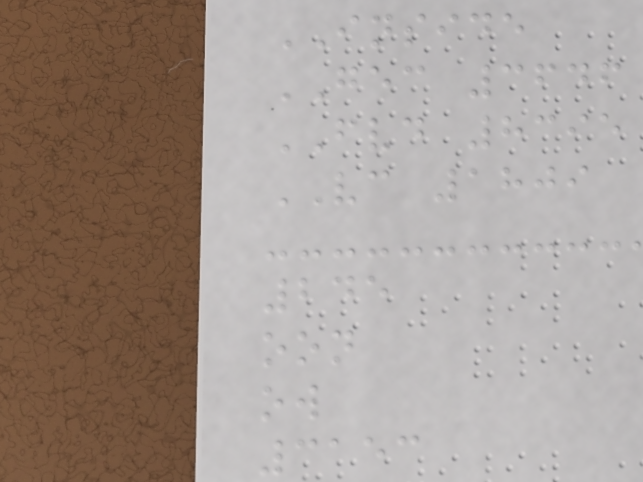INSIDE
GEC 3646
FVD 8395
VC 1809
245
oon
ow
3153
